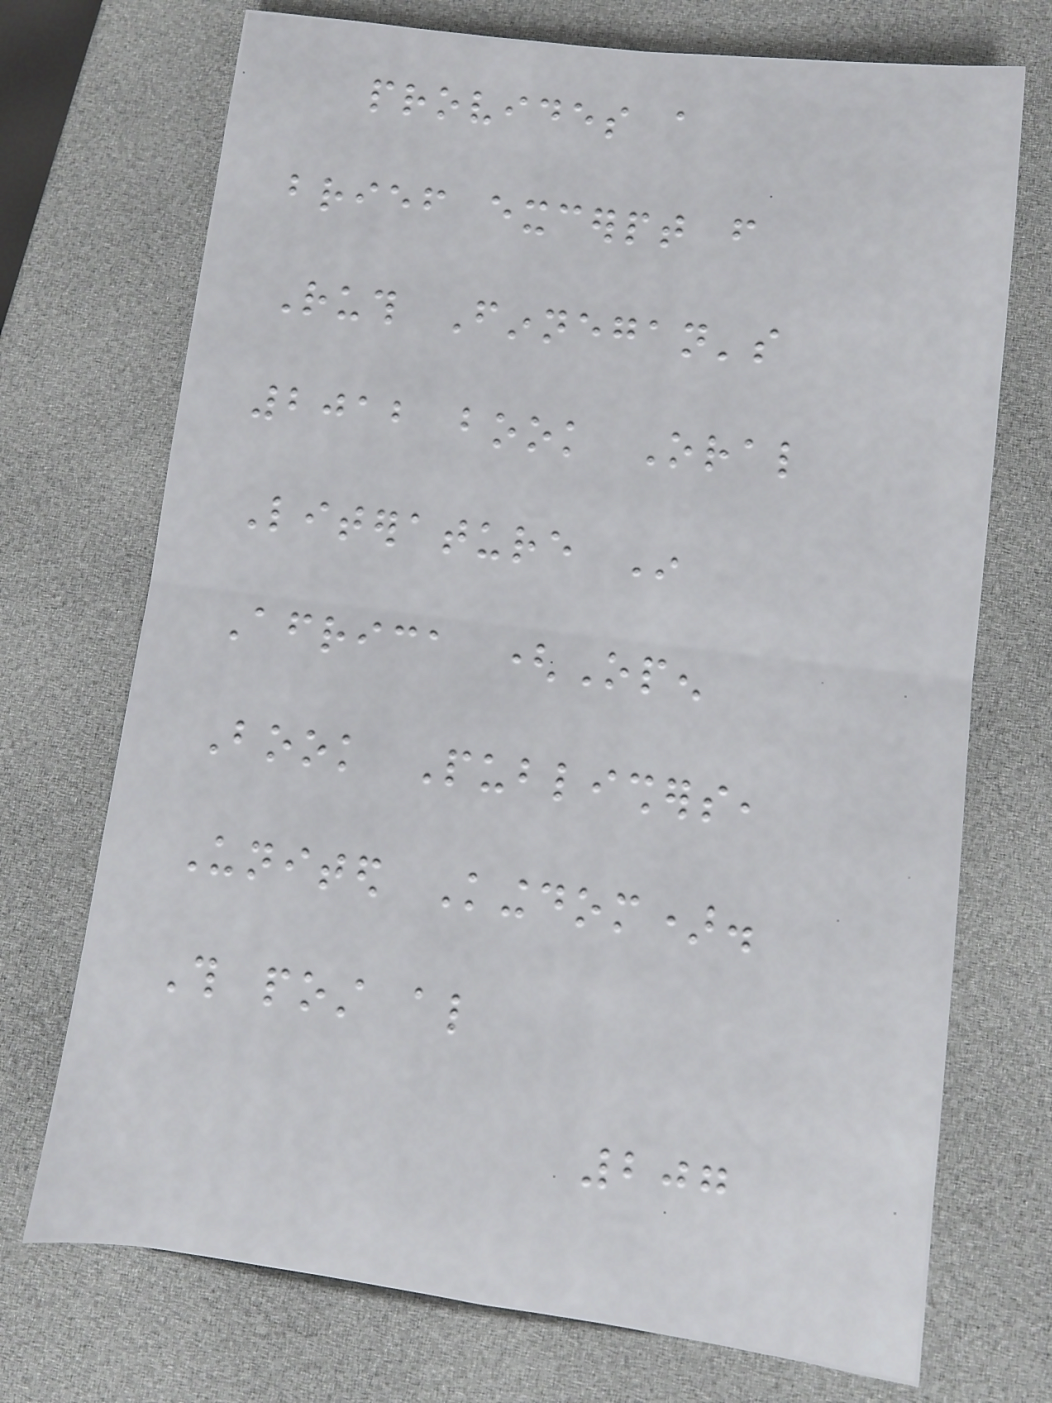provides a
brief excerpt from
Ruth Finnegan's
2012 book Oral
Literature In
Africa (Open
Book Publishers,
United Kingdom).
This post also
207
